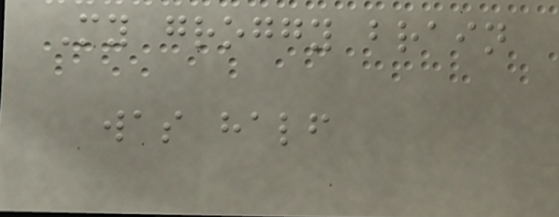My groggy brain
was half
